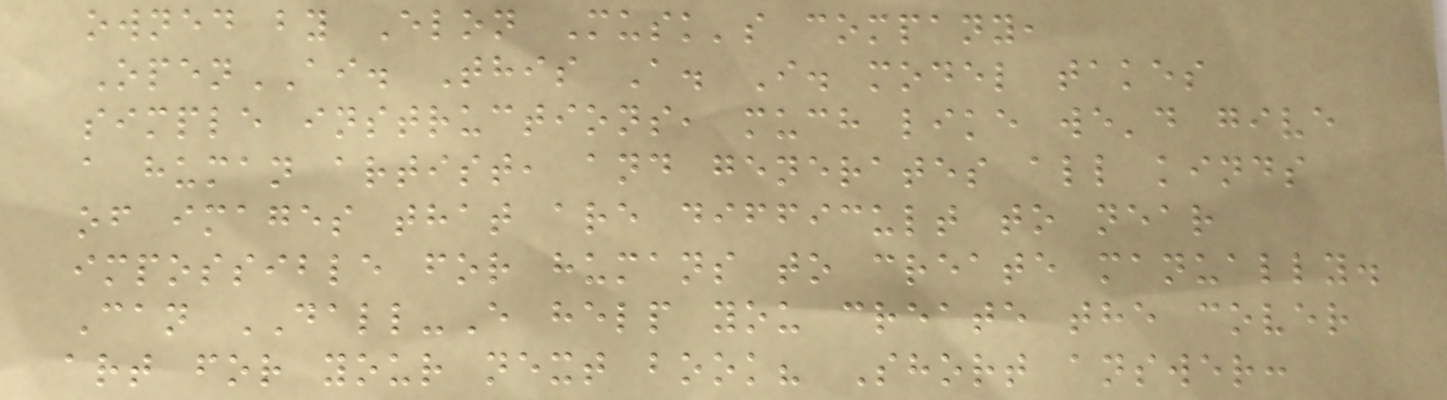owned by Elon Musk's company,
OpenAI. This A. I. model takes
simple instructions, much like we'd give
a human artist, and generates all kinds
of images that are difficult to near
impossible for humans to create manually.
Can DALL-E help you create the cover
art for your next book? Short answer:
